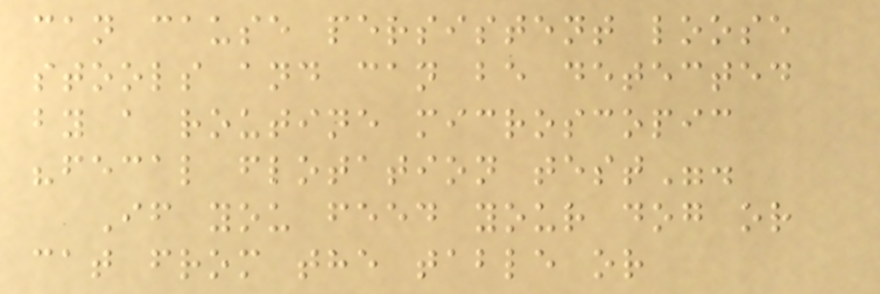can cause persistent loose
stools and can be detected
by a routine microscopic
"fecal flotation test".
If you feed your dog or
cat from the table or
